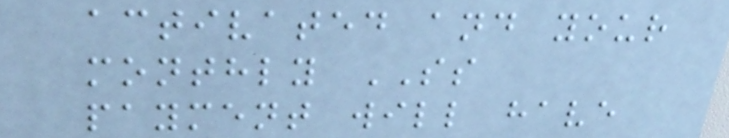activated and your
monthly SS
payment will have
